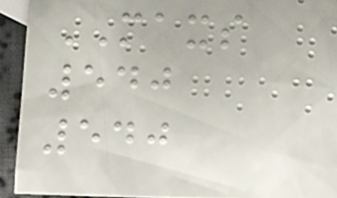MAXS
540
540
